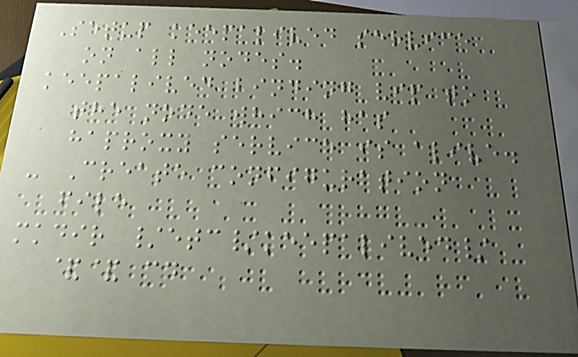Setup keepalived service
on all nodes.
keepalived binding vip to
the node which has
haproxy service is alive.
- Create configuration
file
mkdir /etc/keepalived/
&& cd
